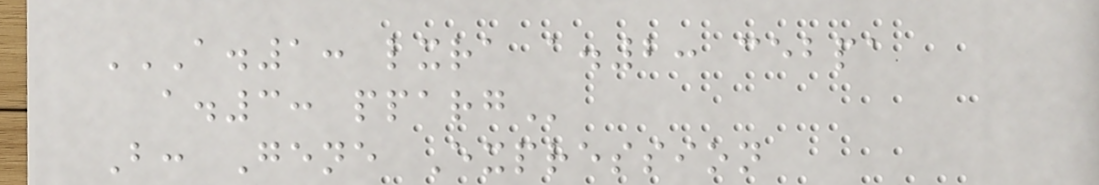A.1: LXRA A.2: CEBPA
A.3: PPARG
B: Gene Expression
